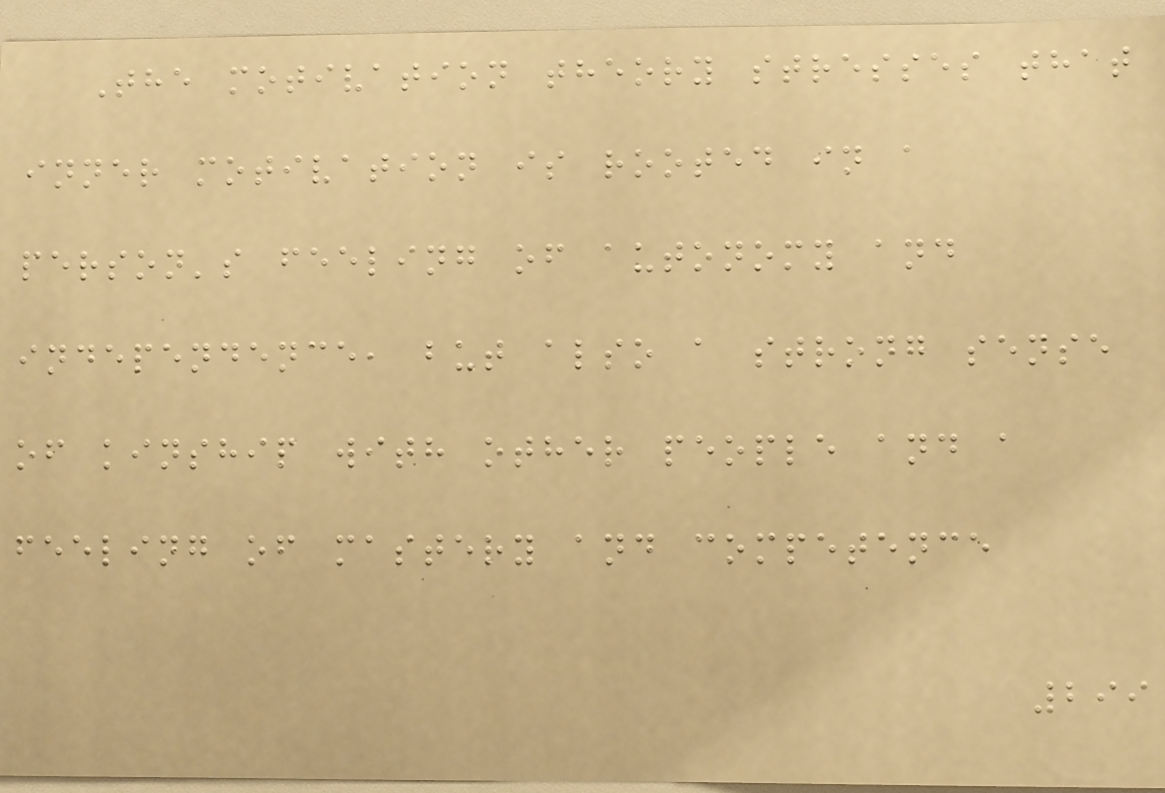The motivation theory stresses that
inner motivation is rooted in a
person's feeling of autonomy and
independence, but also a strong sense
of kinship with other people and a
feeling of mastery and competence
299
